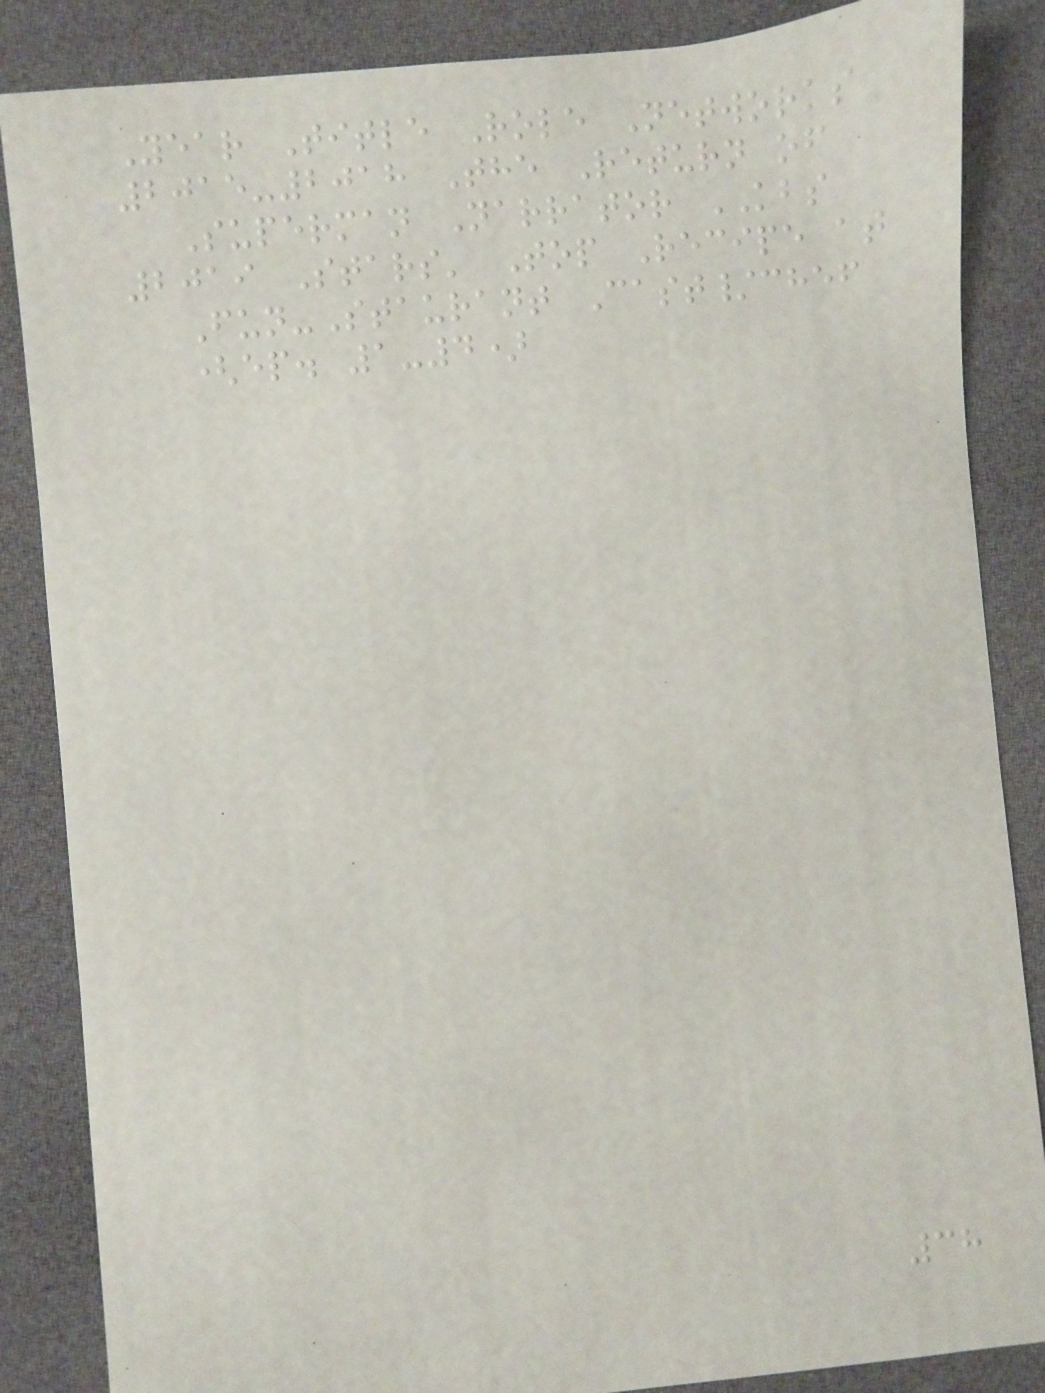Year Title Role Networks
2015-2018 The Return of
Superman Narrator KBS
2019 Stars' Top Recipe at
Fun-Staurant Cast/chef
(ep. 1-4)
38
